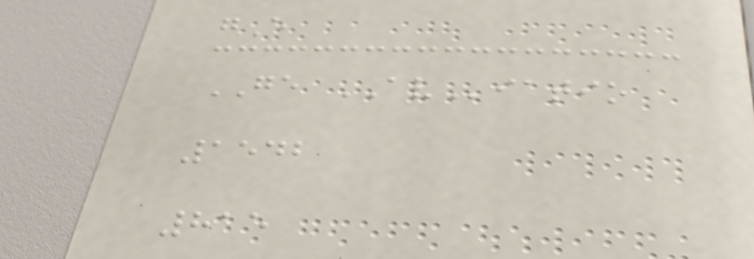gE
GE AViatio
1542
815
